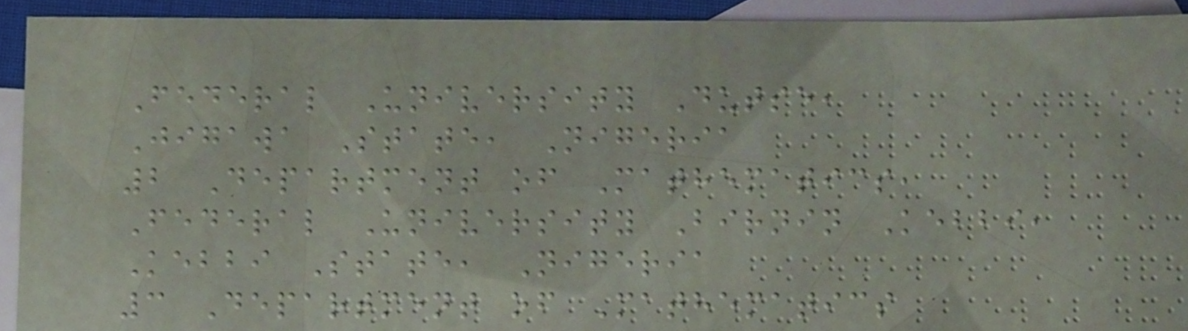Federal University Dutse,
Jigawa State, Nigeria
2 Department of Mathematics,
Federal University Birnin Kebbi,
Kebbi State, Nigeria
3 Department of Mathematics
